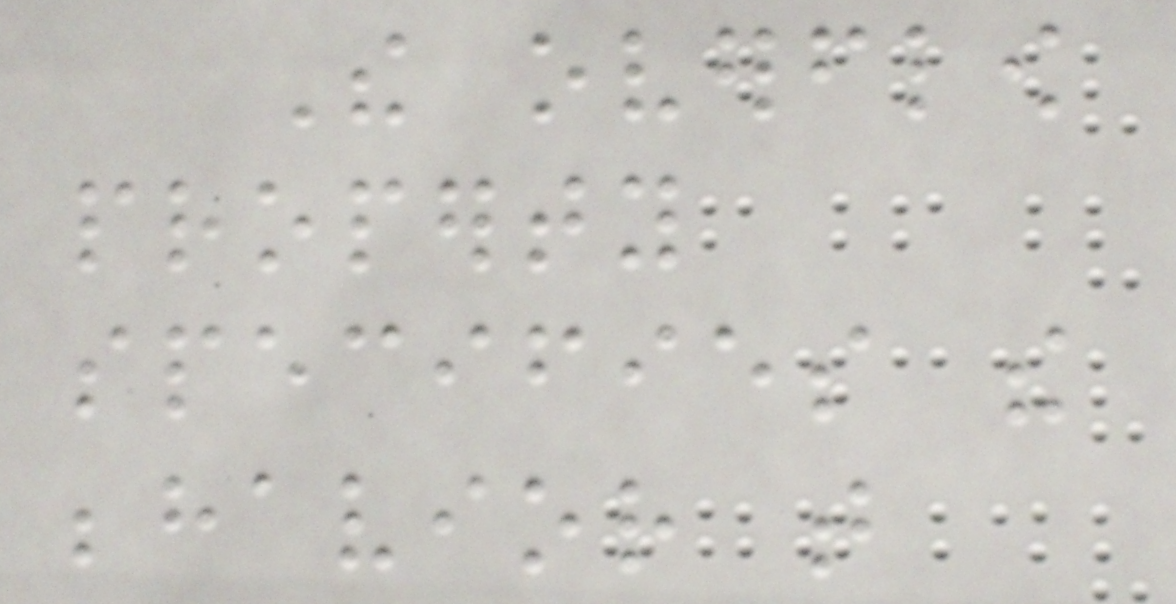The overflow
property
specifies the
behavior that
